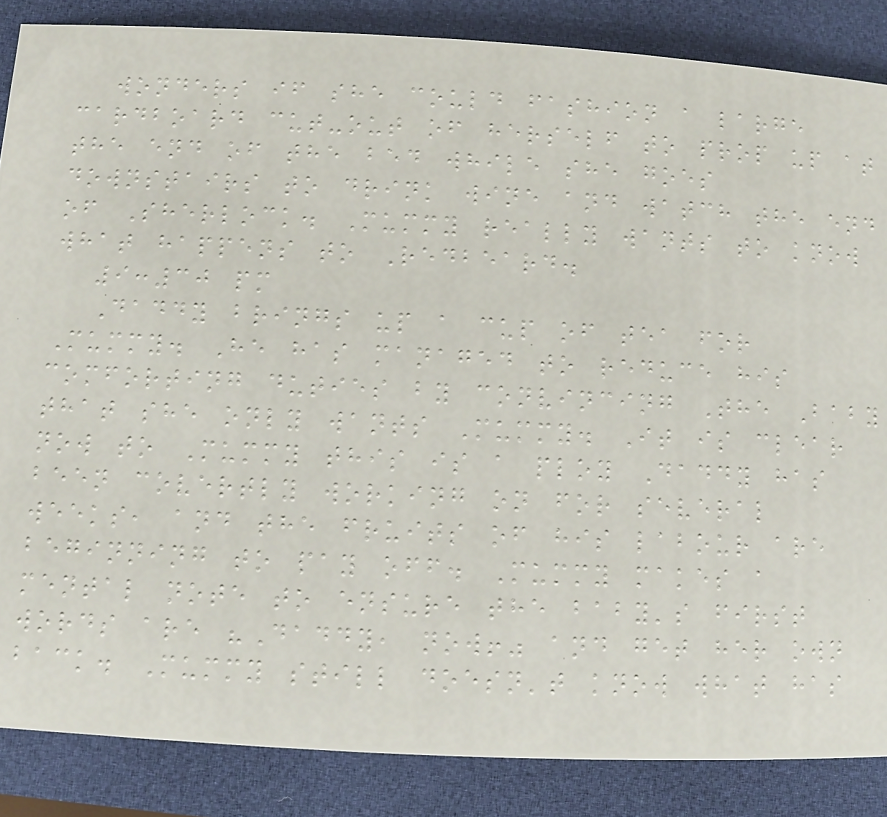wonders if she could fashion a large
cardboard cut-out of herself to prop up at
the end of the bed while she goes
downstairs to drink wine and watch the end
of Sherlock. Mummy really wants to know
what happens to Redbeard.
9:30 pm
Daddy brings up a cup of tea for
Mummy. He has managed to reduce his
comforting duties by convincing The Baby
that she only wants Mummy. It is clear
now to Mummy this is a ploy Daddy has
been covertly working on for several
weeks, and the fruits of his labour are
beginning to pay off. Mummy makes a
mental note to ensure the baby's first
words are "Daddy, now!" and get her own
back. Mummy still doesn't know what has
